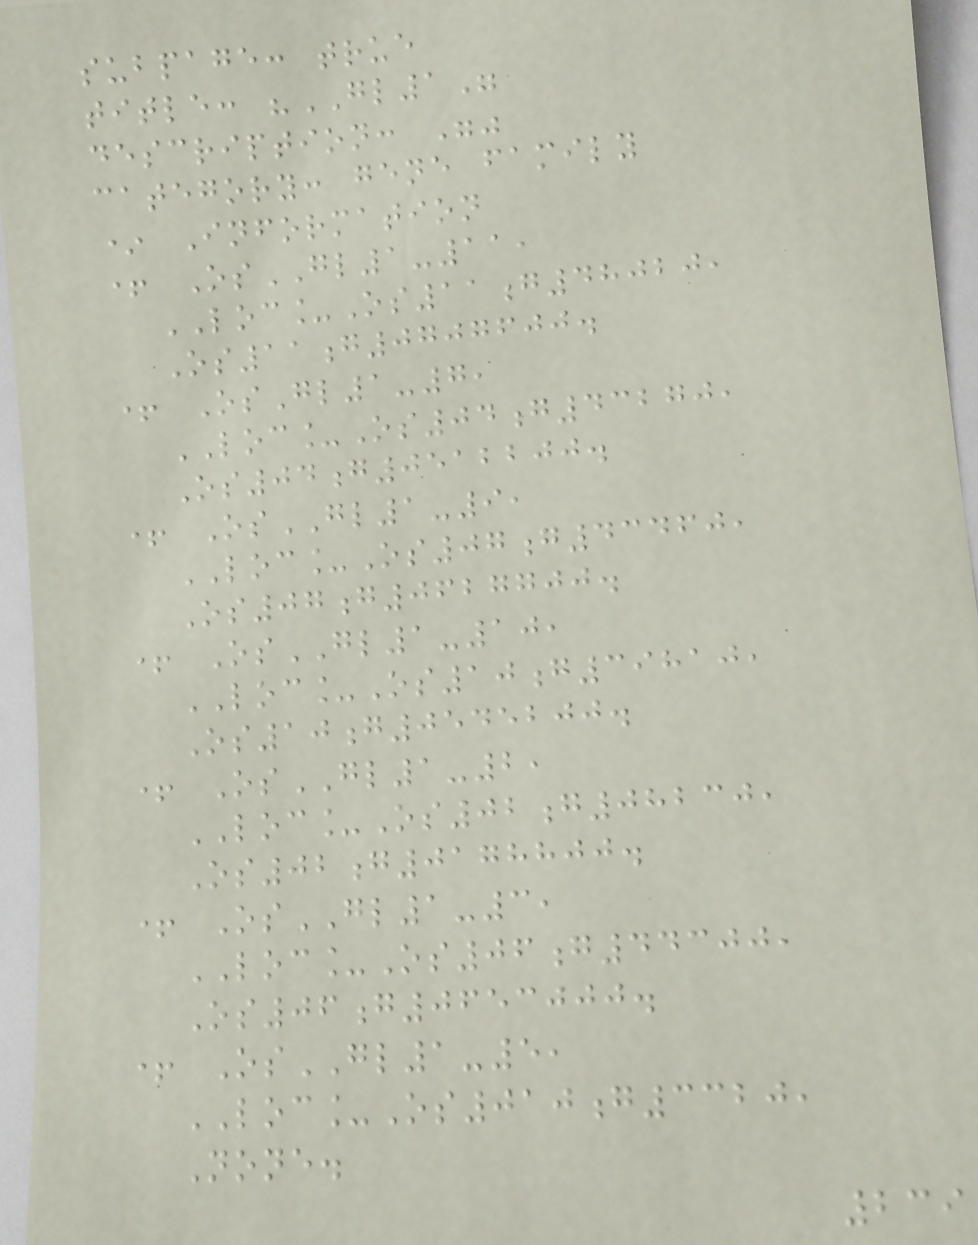subpage: true
title: "GL1"
description: ""
category: gene family
* Information
+ OsGL1-11,
LOC_Os11g48020,
Os11g0707600.
+ OsGl1-7,
LOC_Os04g43270,
Os04g0512200.
+ OsGL1-9,
LOC_Os07g43460,
Os07g0627700.
+ OsGL1-10,
LOC_Os10g39810,
Os10g0545200.
+ OsGL1-2,
LOC_Os02g08230,
Os02g0178800.
+ OsGL1-3,
LOC_Os06g44300,
Os06g0653000.
+ OsGL1-5,
LOC_Os010g3320,
None.
239
